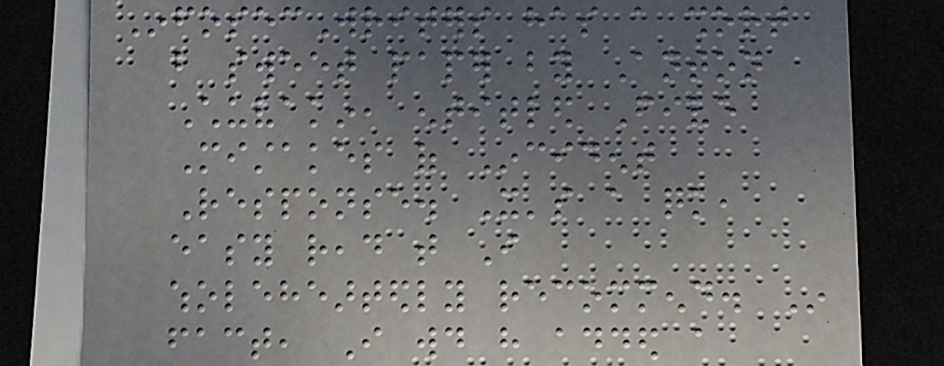InfosecWriters has a short
but sweet paper by Anton
Chuvakin, entitled Five
Mistakes of Incident
Response. It's a quick,
easy read that I
wholeheartedly recommend. In
fact, I would have added a
